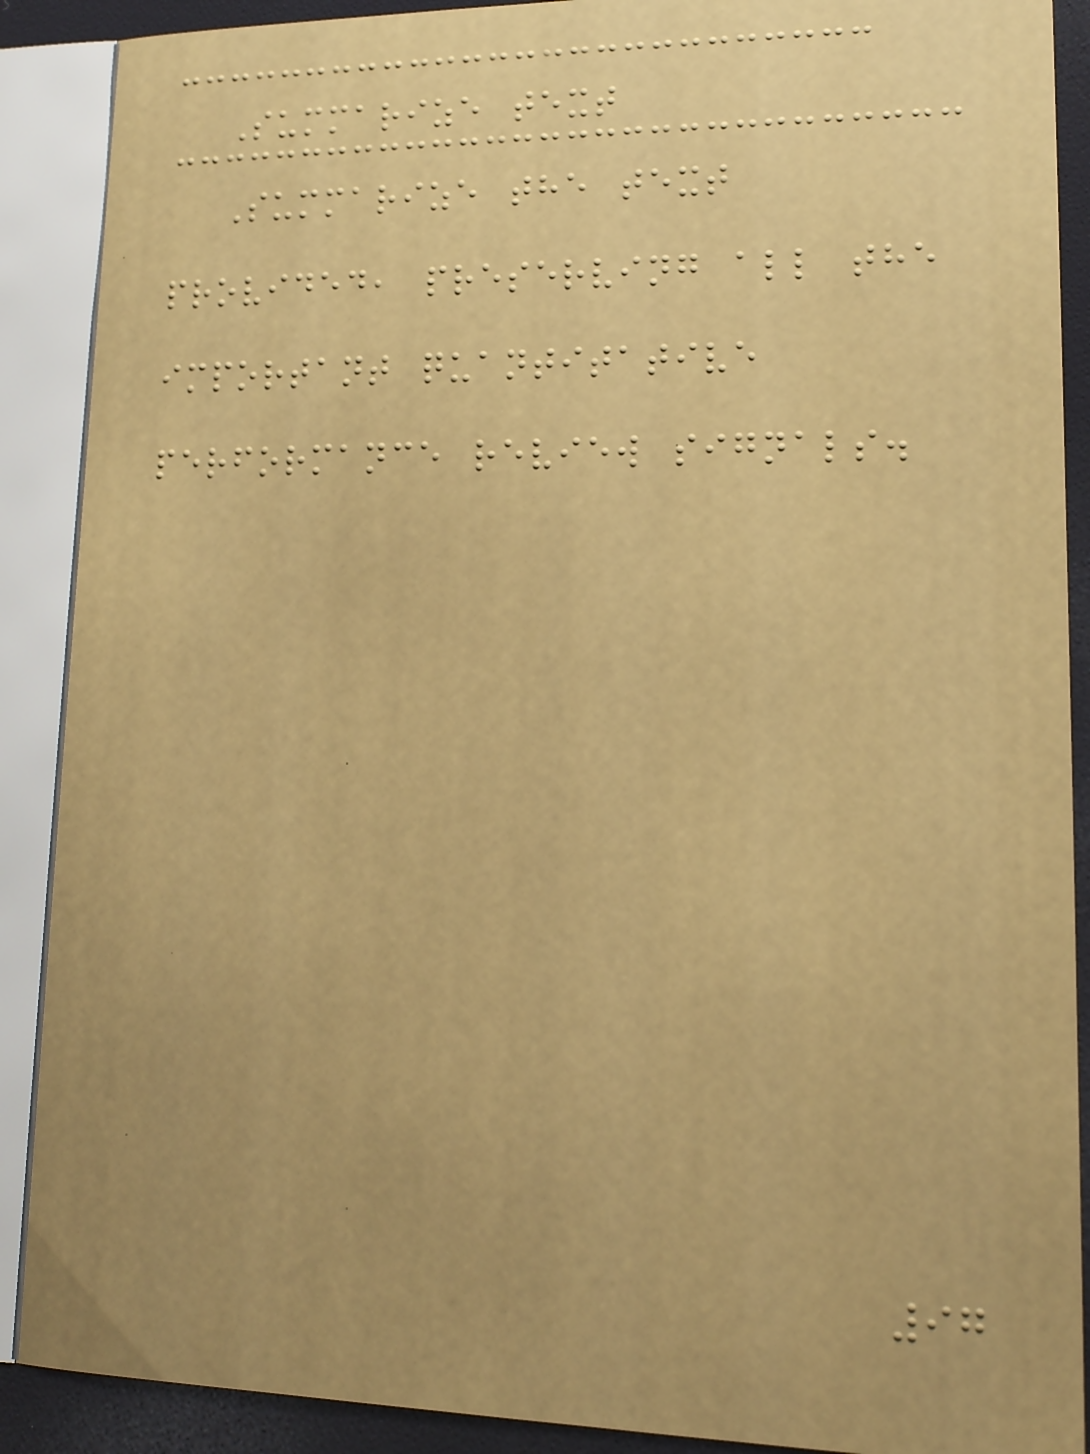Summarize text
Summarize the text
provided, preserving all the
important quantitative
performance review signals.
97
